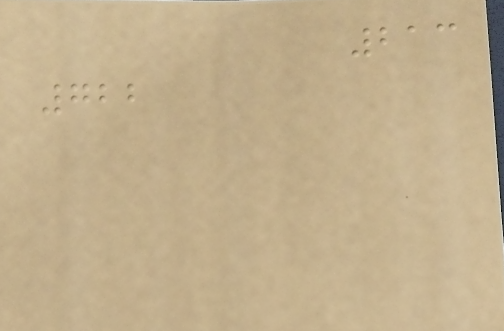213
722
